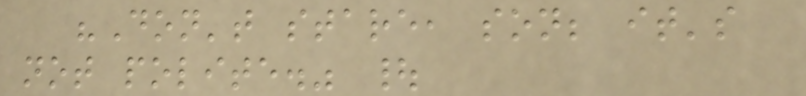"Don't stare, son; it's
not polite." |
